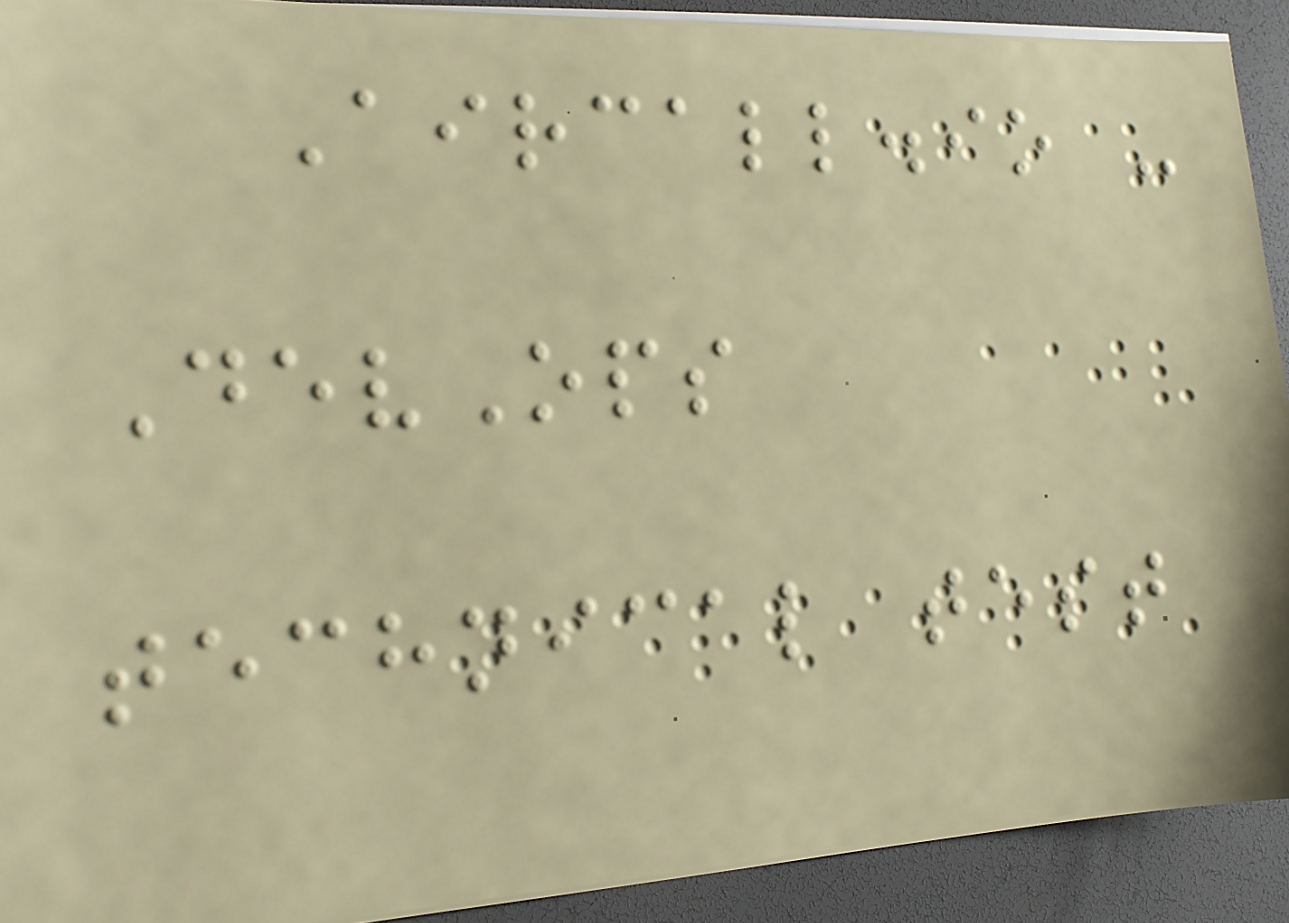Aircall.io -
DevOps
technical test
